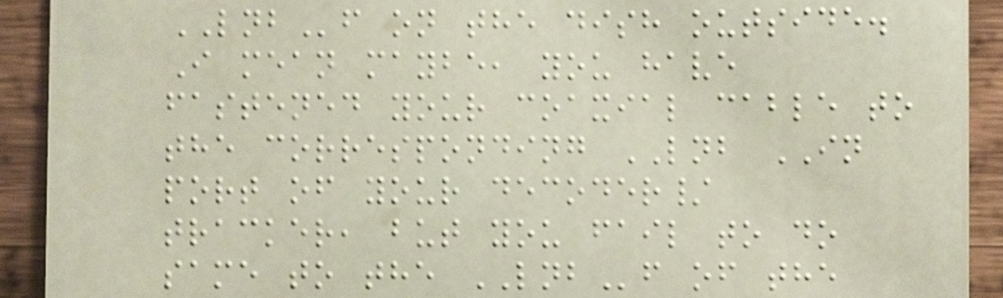LNBf on the dish outside.
I mean maybe, you have
fastened your coaxial cable to
the corresponding LNB IN
port of your decoder/
tracker, but you fail to do
same to the LNBf of the
